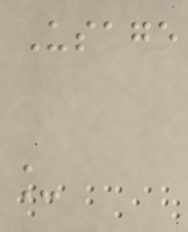Usage
_
